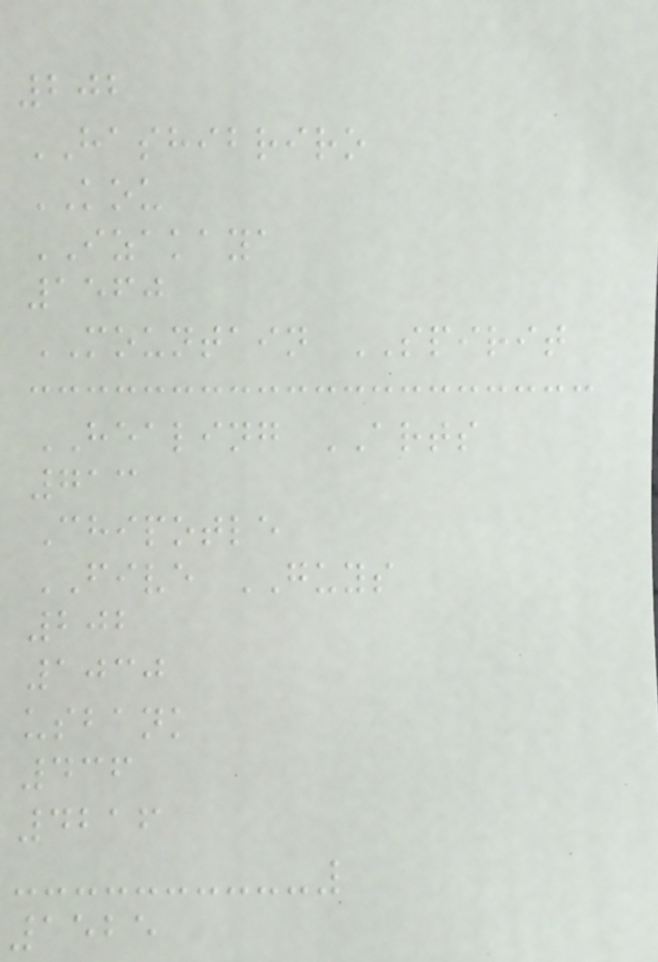202
HASHIBRIRO
KOU
IZAKAYA
1560
MOUNTAIN SPIRIT
HEALING ARTS
713
Chipotle
FIVE GUYS
202
1030
usbank
436
4216
1525
